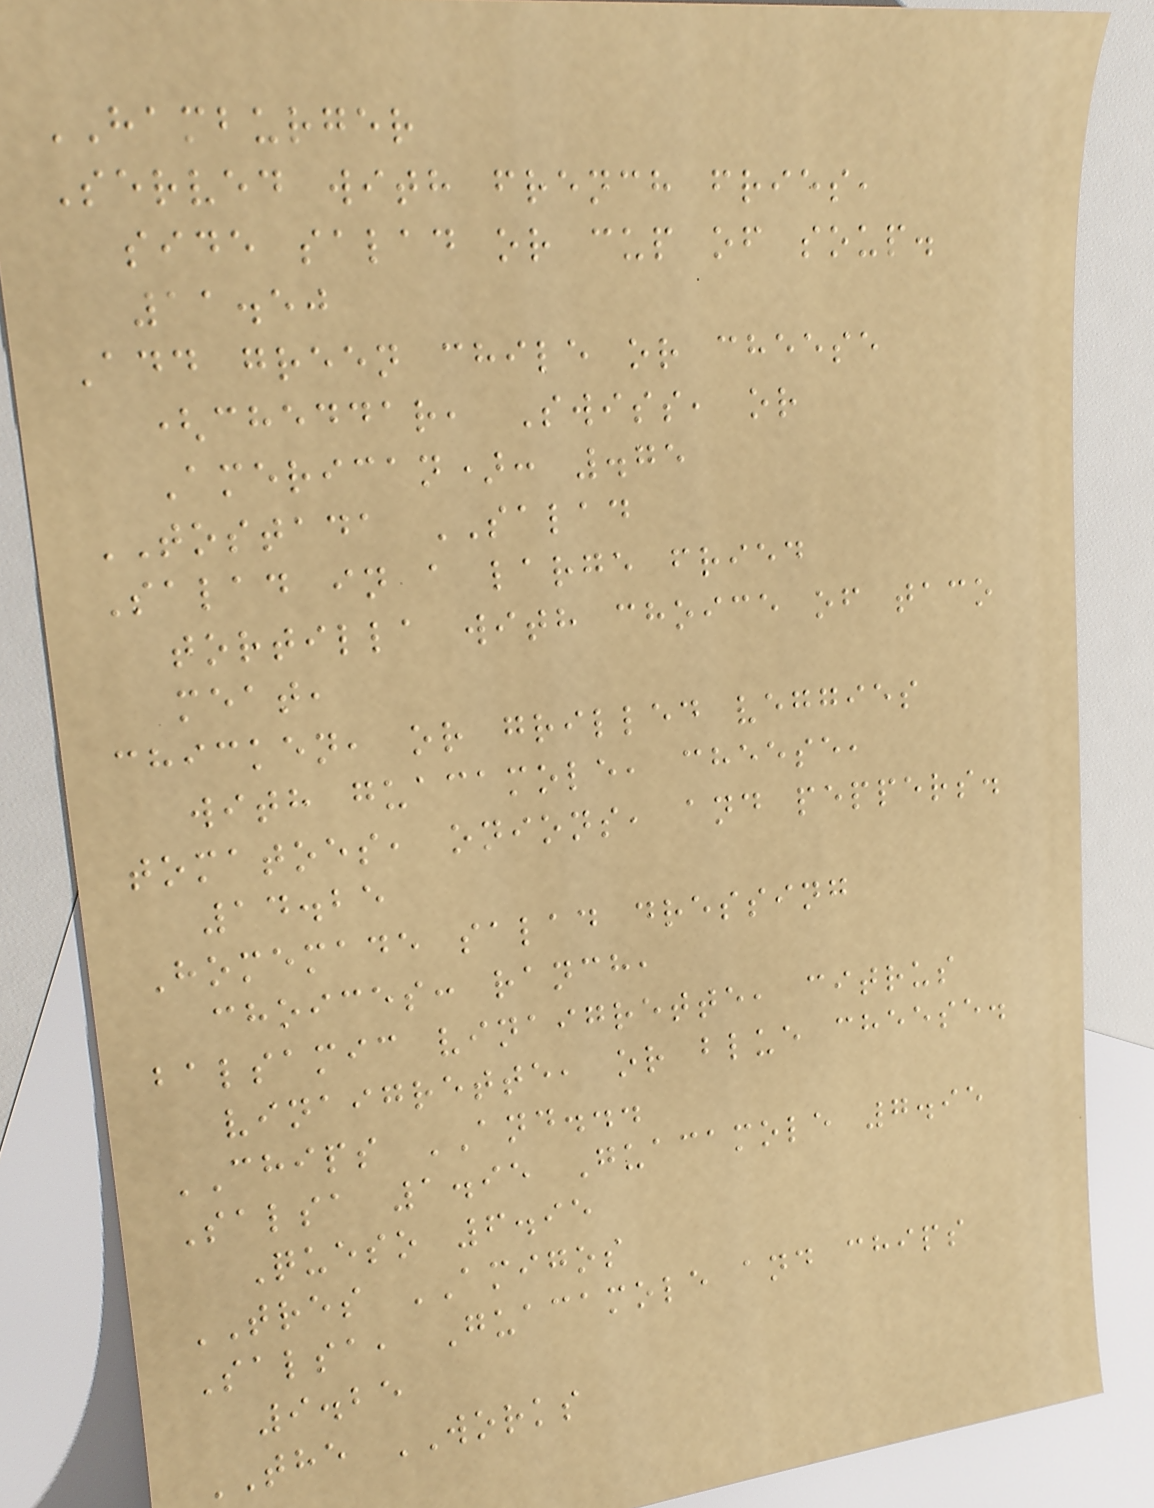HAMBURGER
Served with french fries,
side salad or cup of soup.
11.50
Add green chile or cheese
(cheddar, Swiss, or
American): .75
TOSTADA SALAD
Salad in a large fried
tortilla with choice of taco
meat,
chicken, or grilled veggies
with guacamole, cheese,
tomatoes, onions, and peppers.
14.25
Homemade salad dressing
choices: ranch,
balsamic vinaigrette, citrus
vinaigrette, or blue cheese.
CHIPS AND...
Salsa 1.95 Guacamole 7.95
Queso 6.95
TRES AMIGOS
Salsa, Guacamole and chips
9.25
THE WORKS
